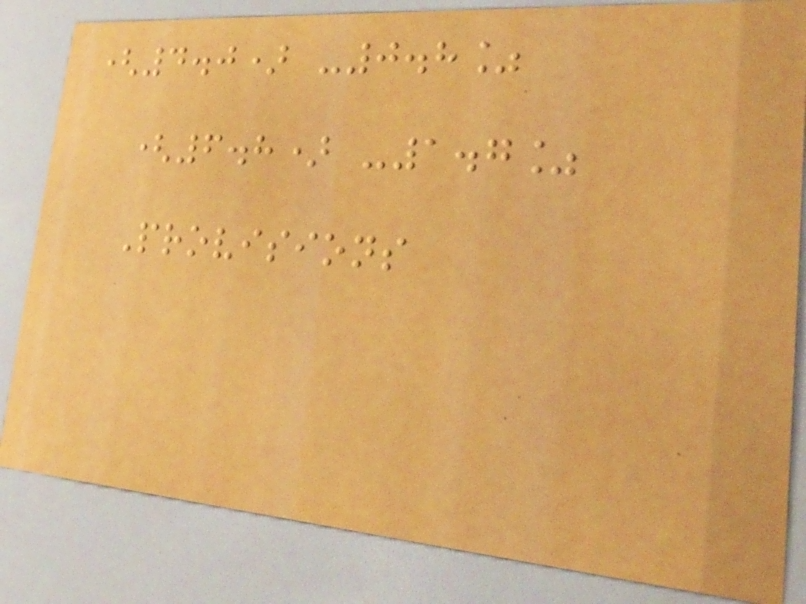(4.0) -0.8%
(6.8) -1.7%
Provisions
